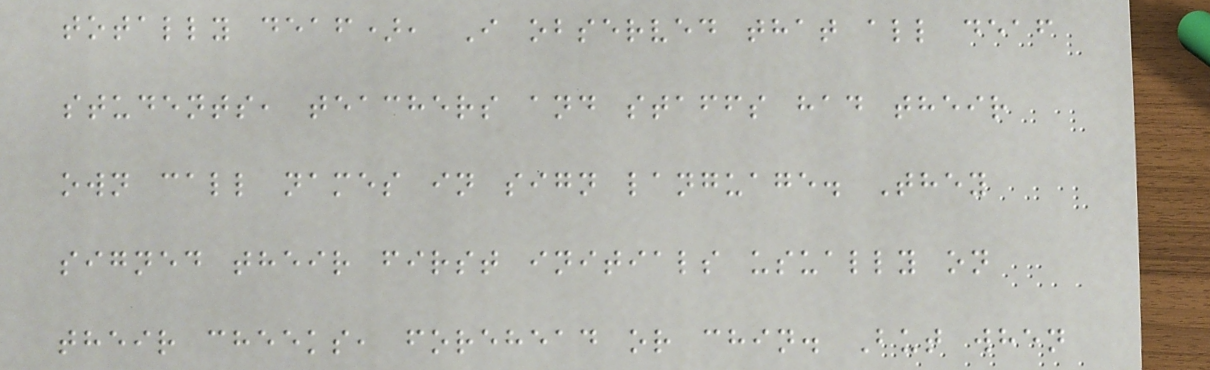totally deaf), I observed that all deaf
students, teachers and staffs had their
own call names in sign language. They
signed their first initials usually on
their cheeks, forehead or chin. But when
